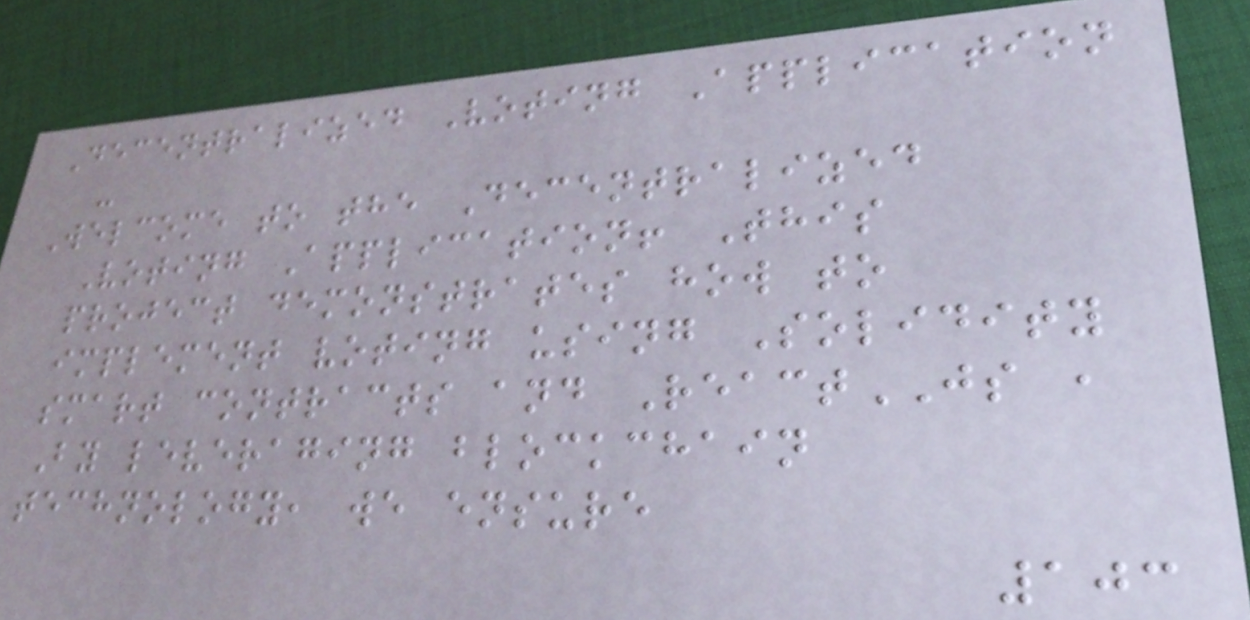Decentralized Voting Application
-
Welcome to the Decentralized
Voting Application! This
project demonstrates how to
implement voting using Solidity
smart contracts and ReactJS ,
By leveraging blockchain
technology, we ensure
103
